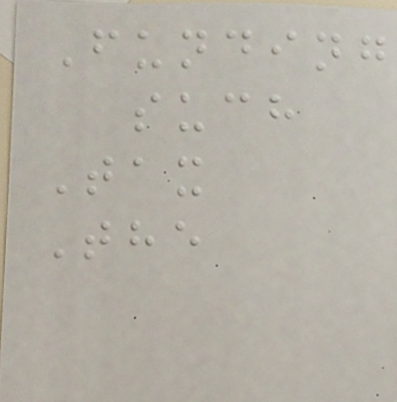Funding
such
Tax
The
